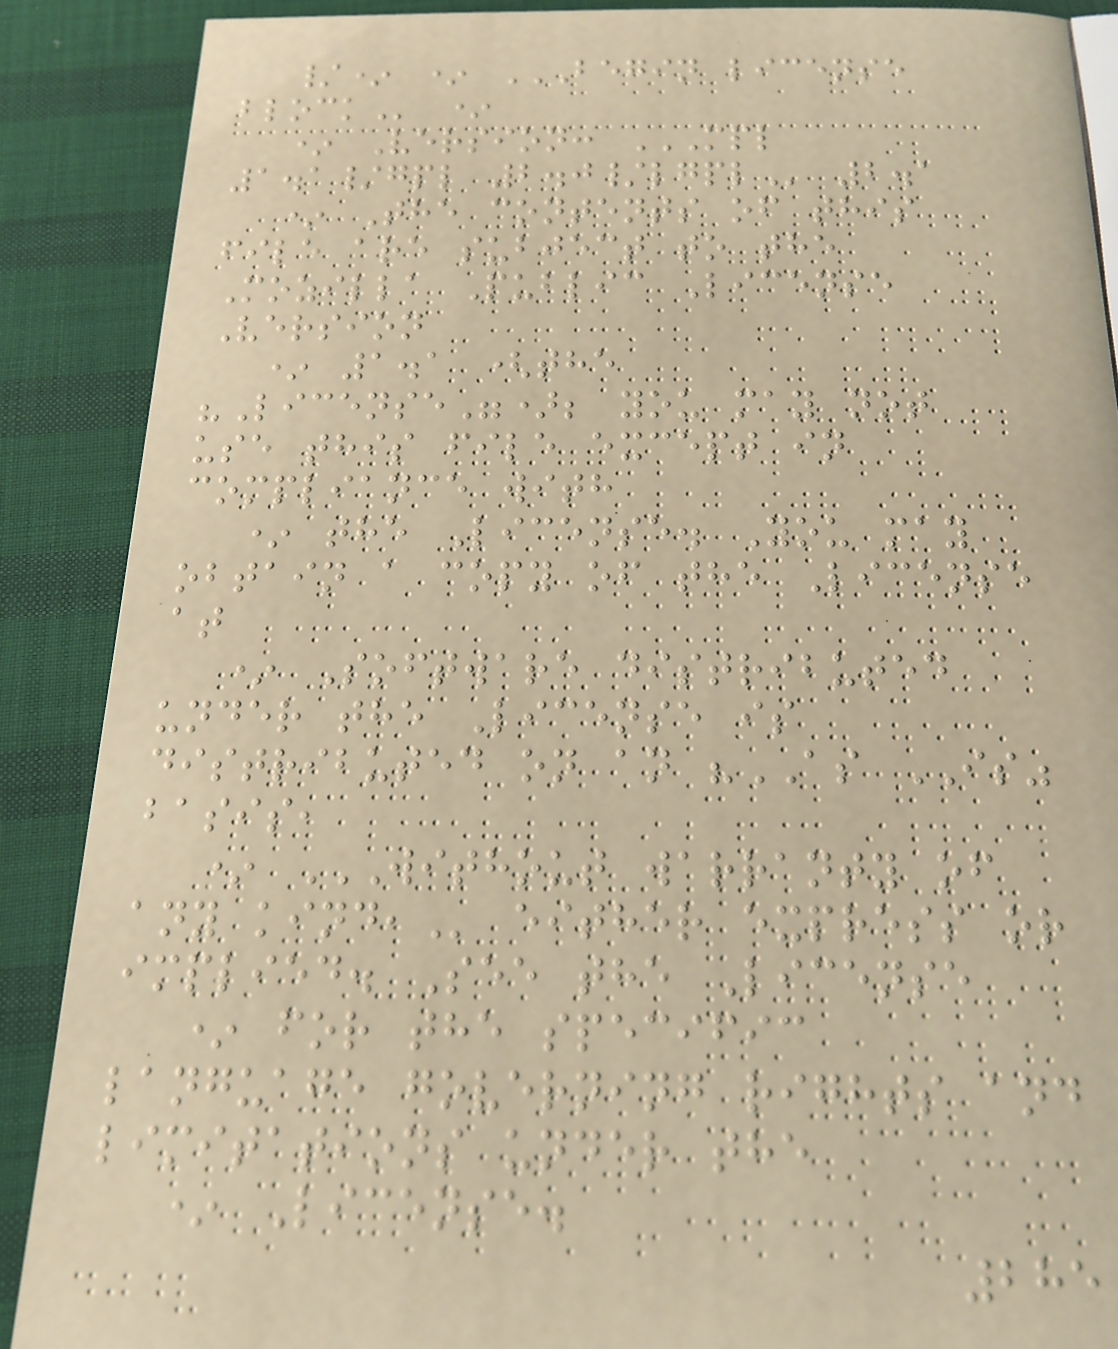/* * BEGIN LICENSE
BLOCK *
* Version: MPL
1.1/GPL 2.0/LGPL 2.1
* The contents of this
file are subject to the
Mozilla Public License
Version
* 1.1 (the
"License"); you may not
use this file except in
compliance with
* the License. You may
obtain a copy of the License
at
* Software distributed
under the License is
distributed on an "AS IS"
basis,
* WITHOUT WARRANTY OF
ANY KIND, either express or
implied. See the License
* for the specific
language governing rights and
limitations under the
* License.
285
